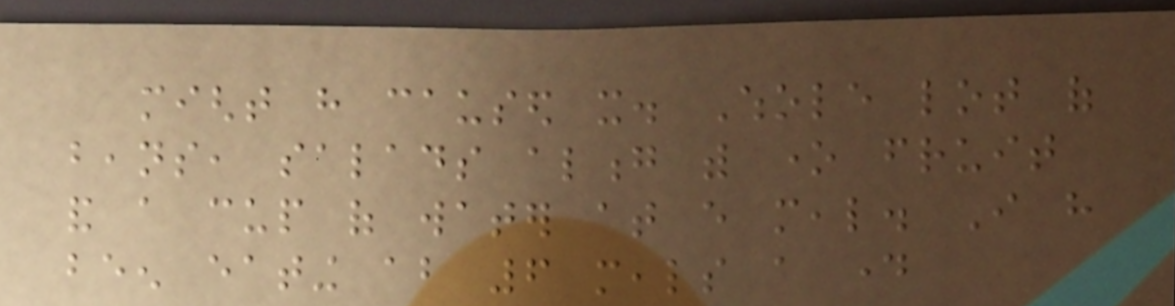might have caused it. Whole lot of
beans, salads along with one fruit
and a cup of water at every meal. I have
been eating about 6 meals a day
